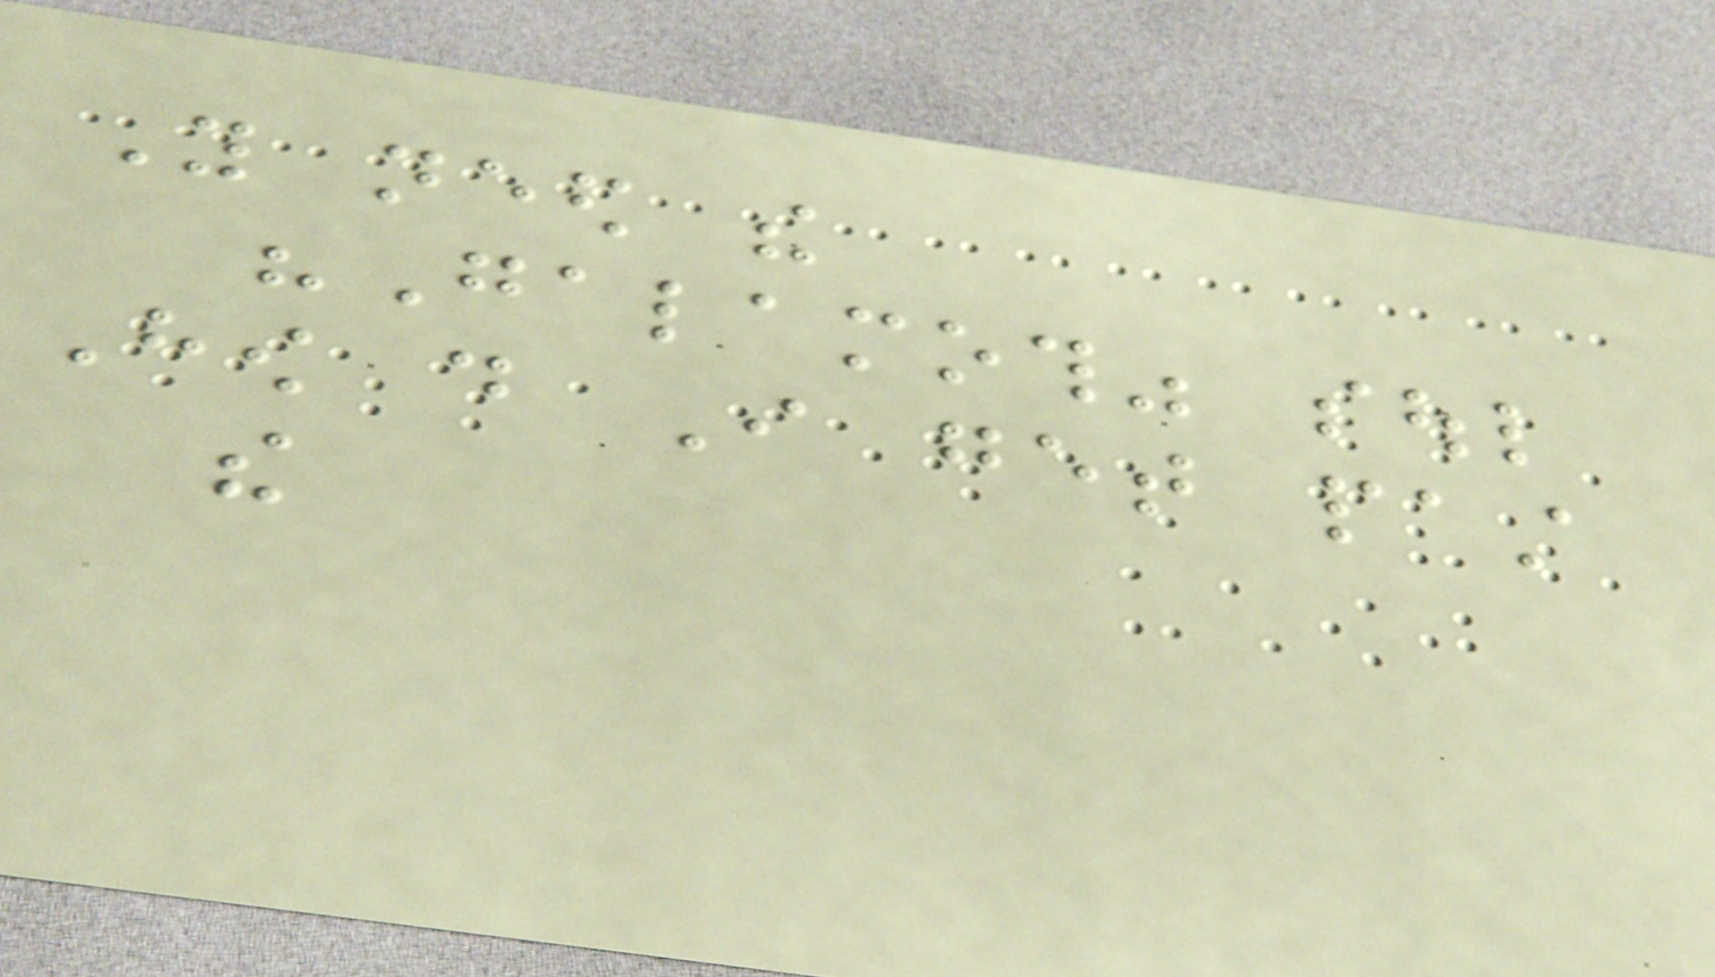You need the
"Galamoth" soul
How do I get past
the
